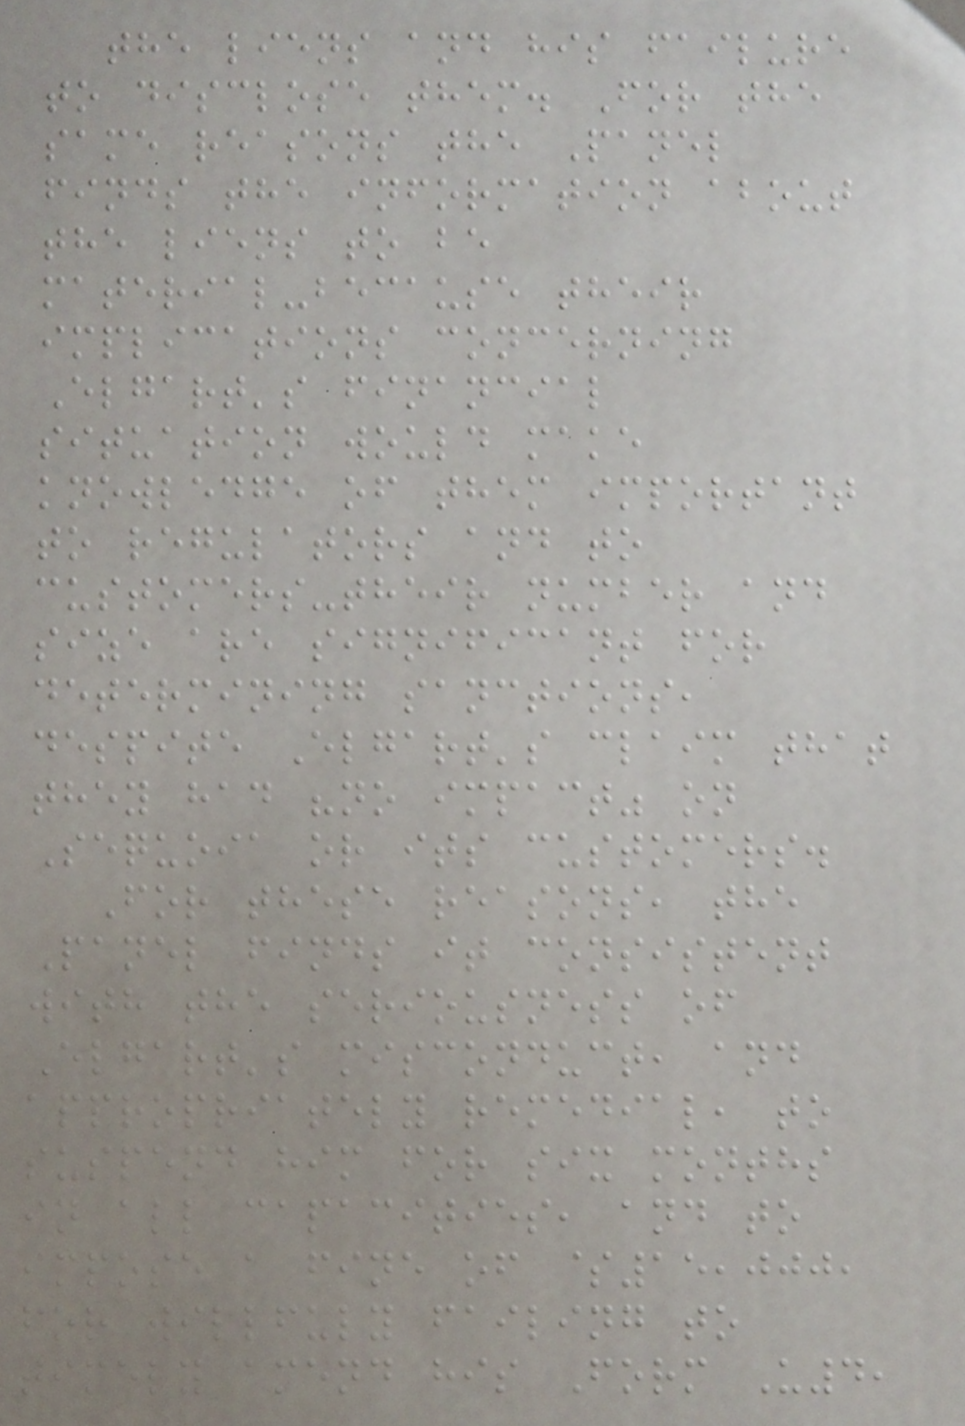the liens and his failure
to disclose them. For the
same reasons the Panel
finds the information about
the liens to be
material-because their
implications concerning
Elgart's financial
situation would make
knowledge of them important
to regulators and to
customers-their number and
size are significant for
determining sanctions,
despite Elgart's claim that
they had "no impact" on
Sequoia or its customers.
For these reasons, the
Panel finds it consistent
with the seriousness of
Elgart's misconduct, and
appropriately remedial, to
suspend him for six months
in all capacities, and to
impose a fine of $15,000,
for willfuly failing to
timely amend his Form U4,
